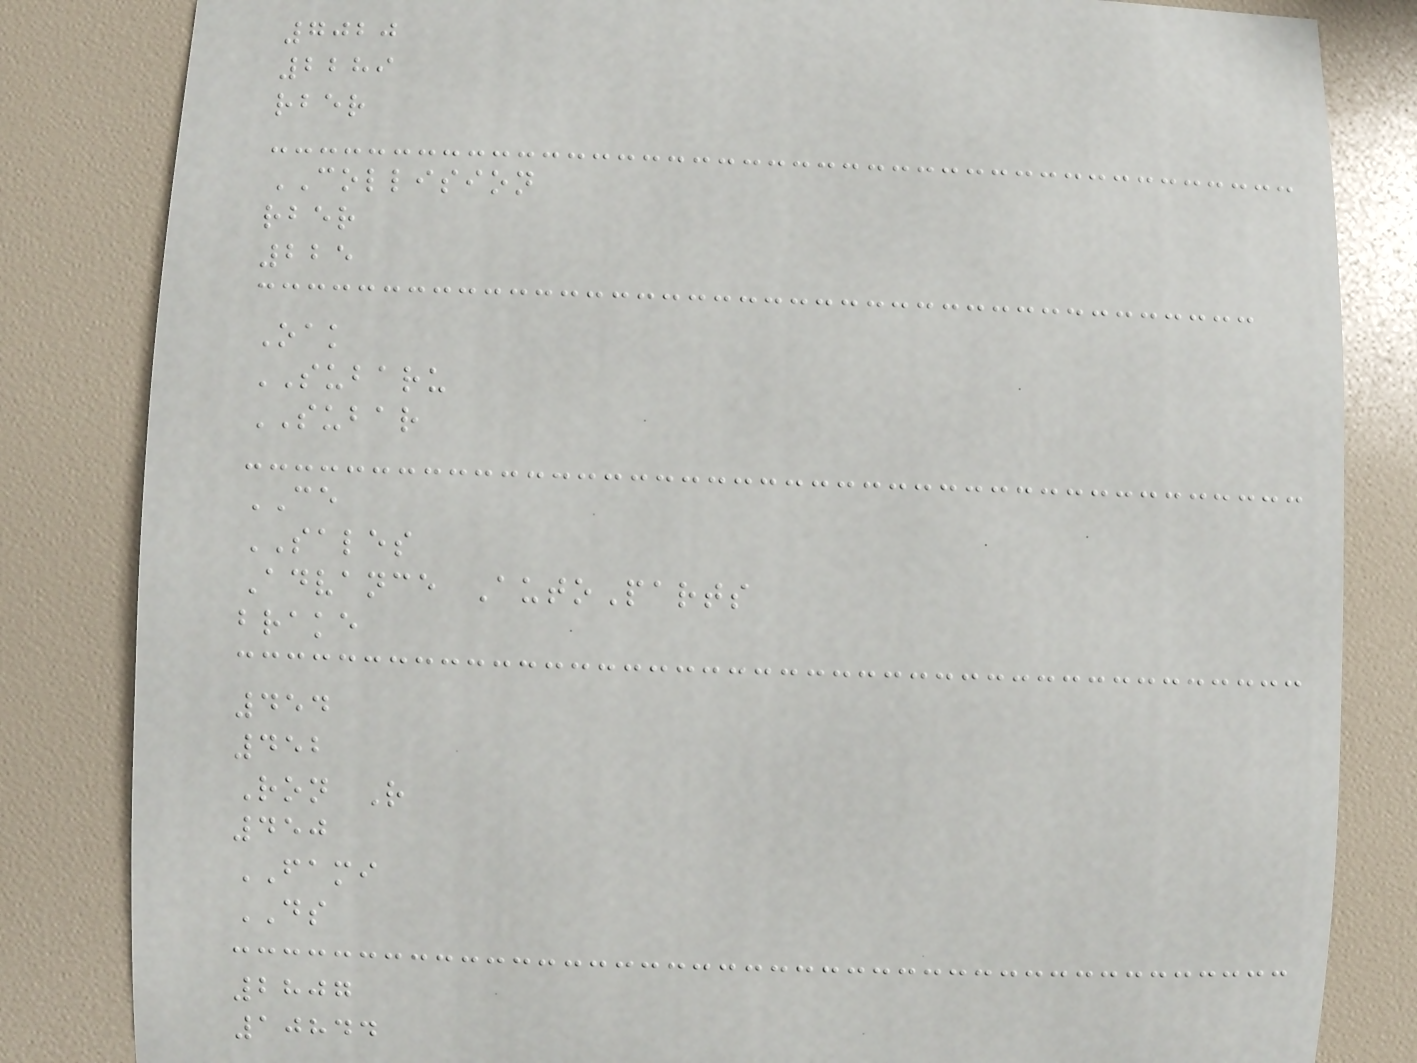7020
2289
rber
COLLISION
rber
225
Oak
SUBARU
SUBAR
CE
SALES
Advance AutoParts
brake
454
452
Ron R
450
FAMI
DS
2807
10844
